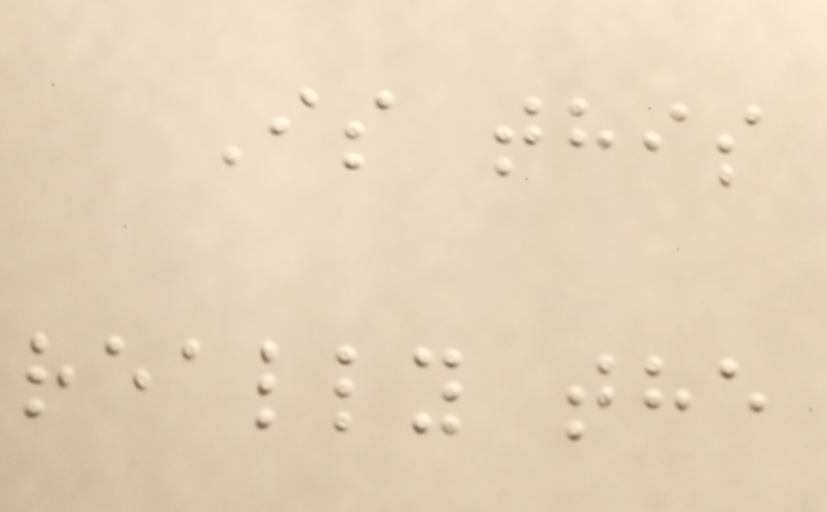Is this
really the
